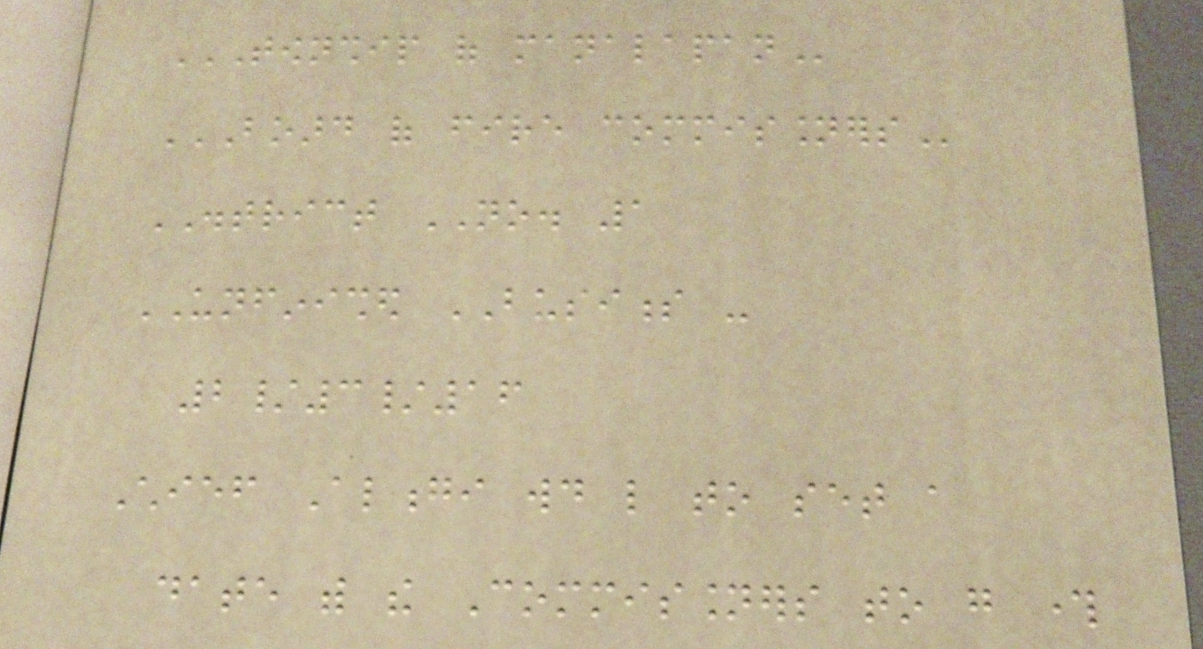TOWNSHIP OF MANALAPAN
BOARD OF FIRE COMMISSIONERS
DISTRICT NO. 1
UNFINISHED BUSINESS -
2/3/16
Chief Alongi would like to set a
date with the Commissioners to go through
